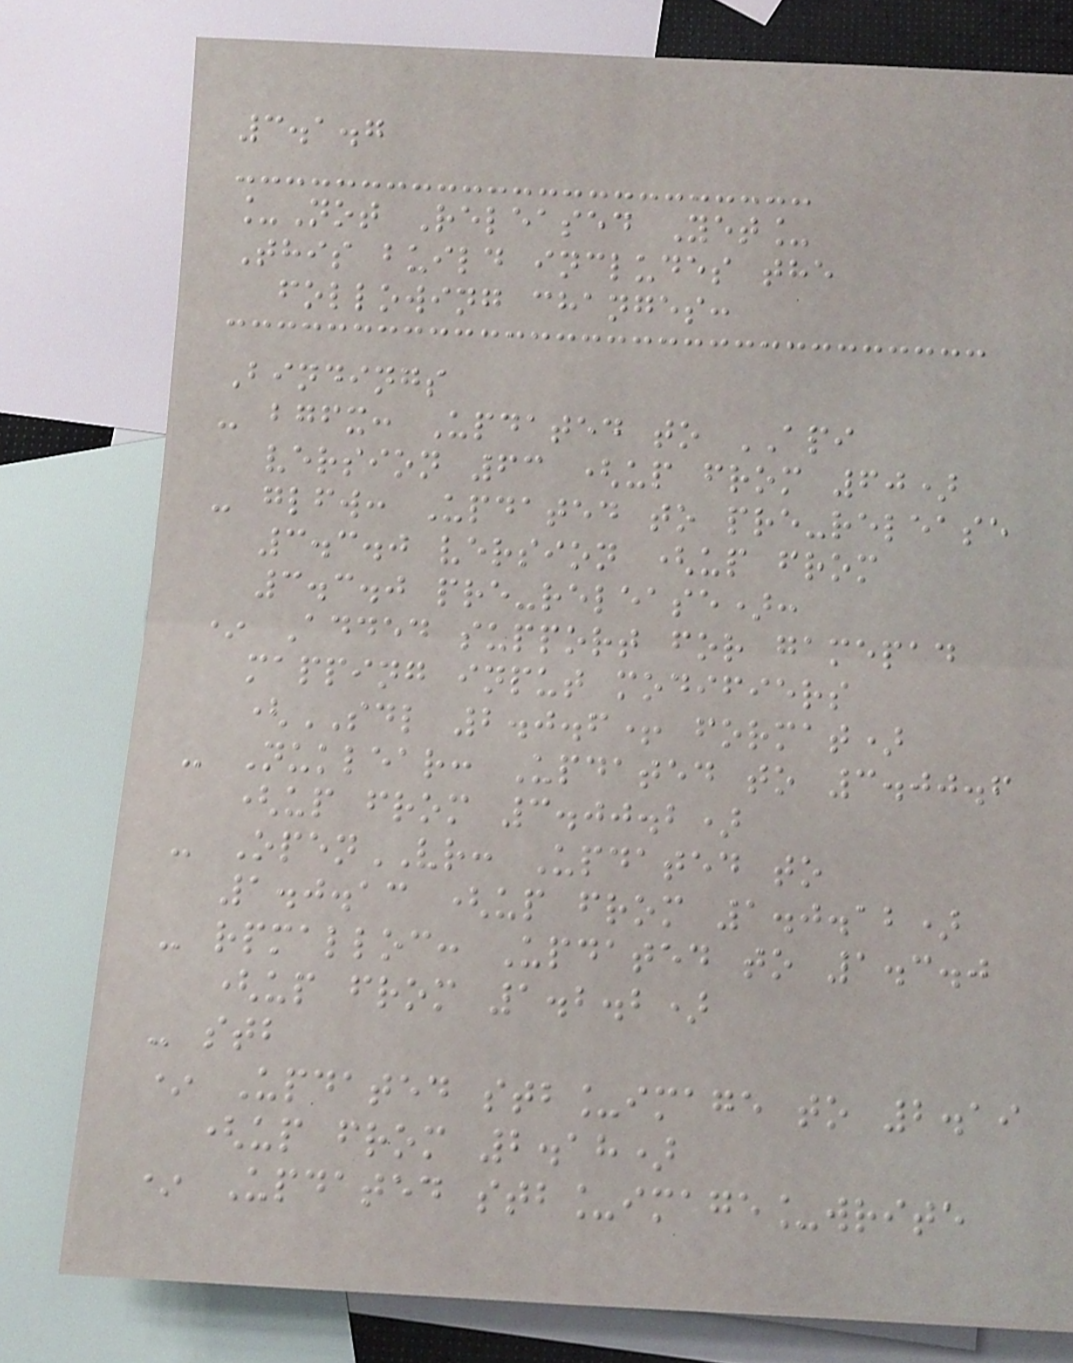3.1.7
_Not Released Yet_
This build includes the
following changes:
Bindings
- bgfx: Updated to API
version 63 (up from 60)
- glfw: Updated to pre-release
3.3.0 version (up from
3.3.0 pre-release):
* Added support for gamepad
mapping input modifiers
(SDL 2.0.6+ format)
- Nuklear: Updated to 3.00.6
(up from 3.00.2)
- OpenVR: Updated to
1.0.13 (up from 1.0.12)
- rpmalloc: Updated to 1.3.0
(up from 1.2.2)
- stb
* Updated stb_image to 2.19
(up from 2.18)
* Updated stb_image_write
